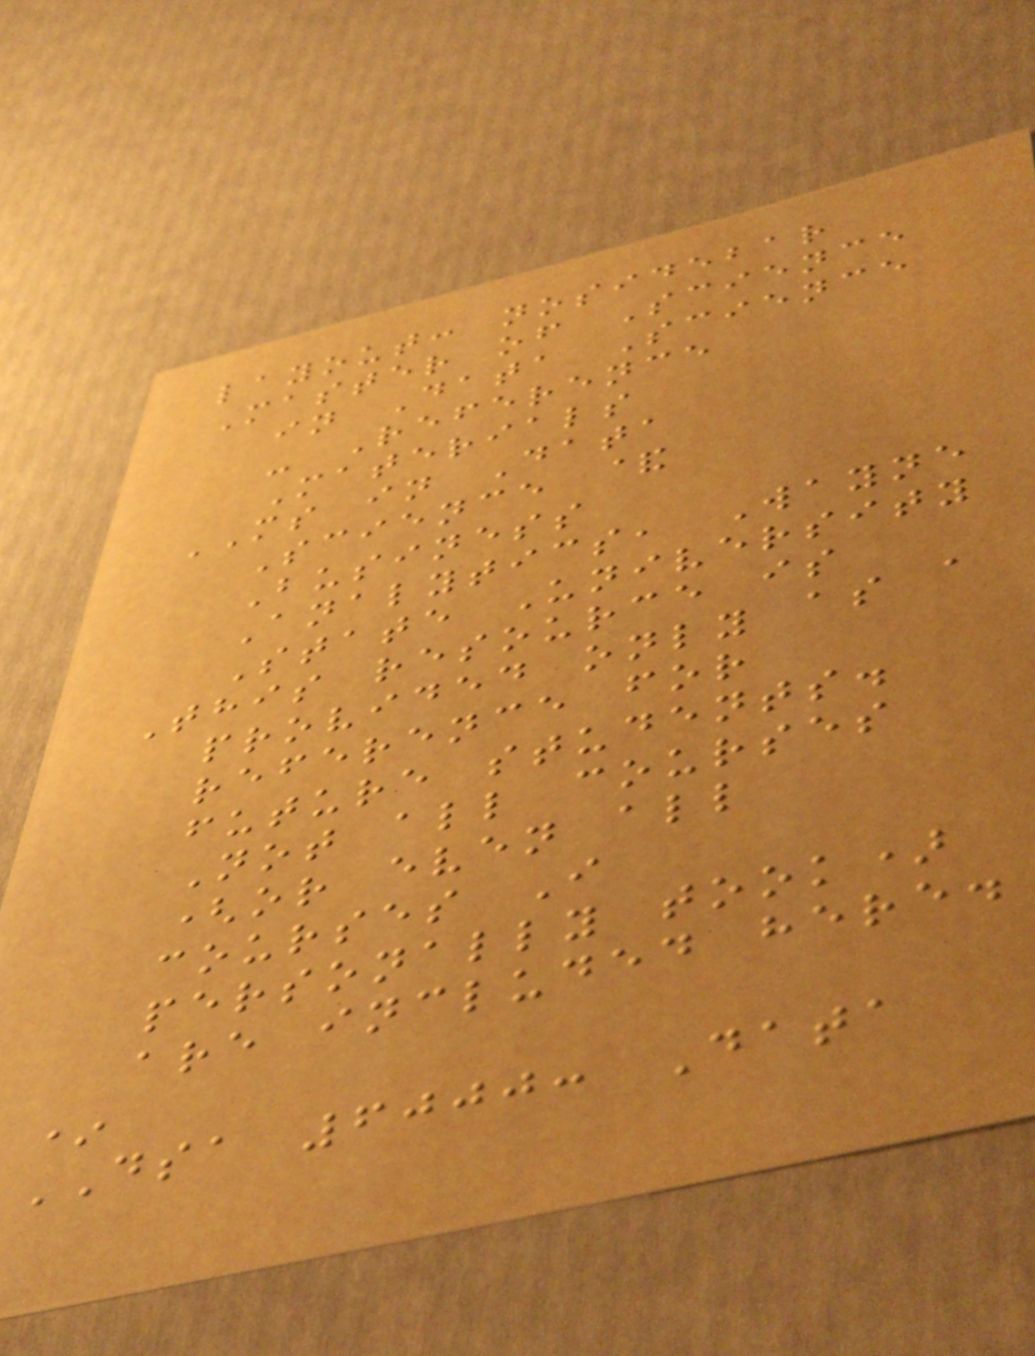layout: nosidebar
Master of Science
in Data Science
- Reference
Materials
MS in Data
Science &
Business
Analytics, Wayne
State University
This resource is
provided only as a
reference for
future students.
Not all courses
(or even all
courses I
personally took)
are included here.
*
DSA 6000: Data
